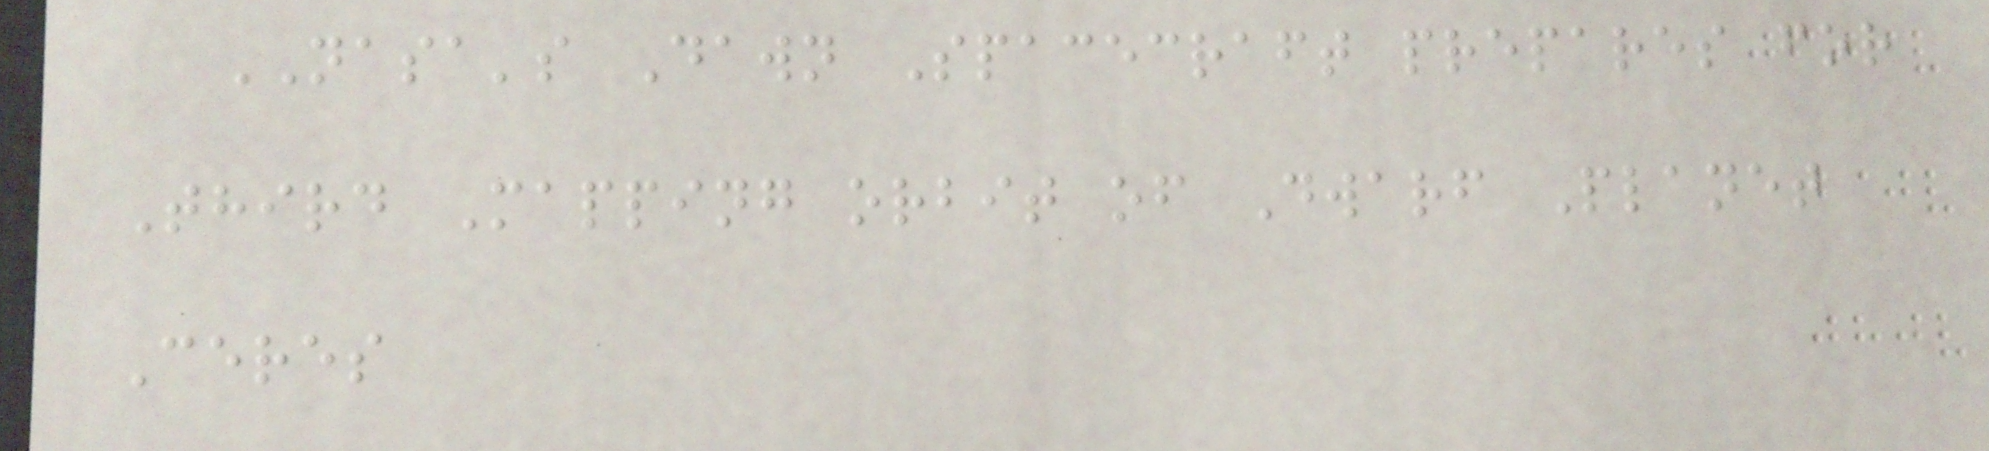NASA's Dawn Spacecraft prepares for
Third Mapping orbit of Dwarf Planet
Ceres
